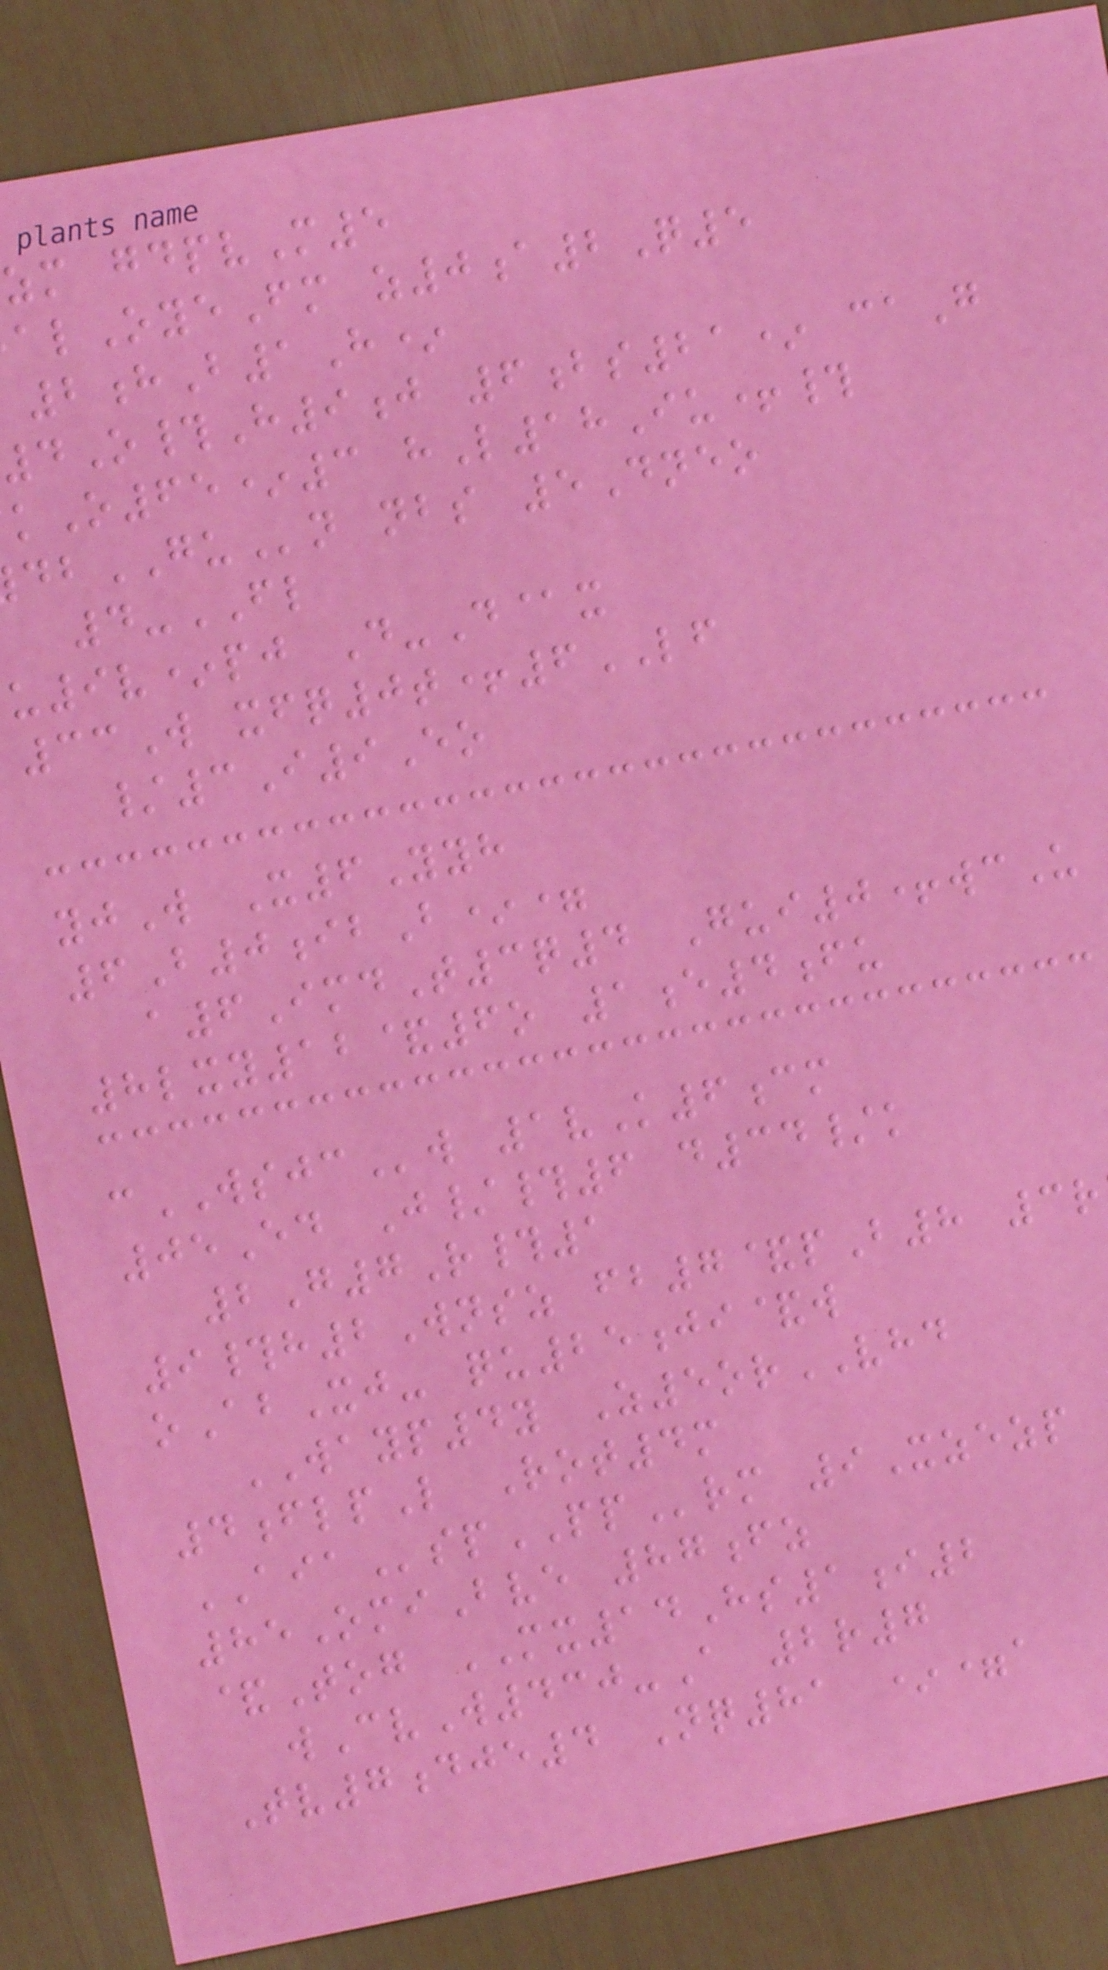zm gdpvM5
lOyeFm z0a2Q5
2hB1H*
O#H9j 6bs21* caG
kO65*3 hL18Iu+#
GUn nbs 5Dneo
4-FL
u9v*pj D-D@x
33W xfq0t+6LF
/3I9Eo
yjW X6Yyh
6B0ibB*=
a6ImdT3q4 Gui0+wcU
8lxy12&6o 1e4fu
cWSJCw 1vK6cm
05Ed J/#6 d34/k
2G7R#1
9#h2Wnsz fb7&pB8 3r
oAbXj- qu25ji&w
WAYP4y Z5orVHD
4flpL Rot4m
AIAspPPrm 9Xzezp
85OmiBve 87fz
&Tog MX14Hs1i2
wCvW430-A 2r7
Tv7dje4 Nq81 *=a
